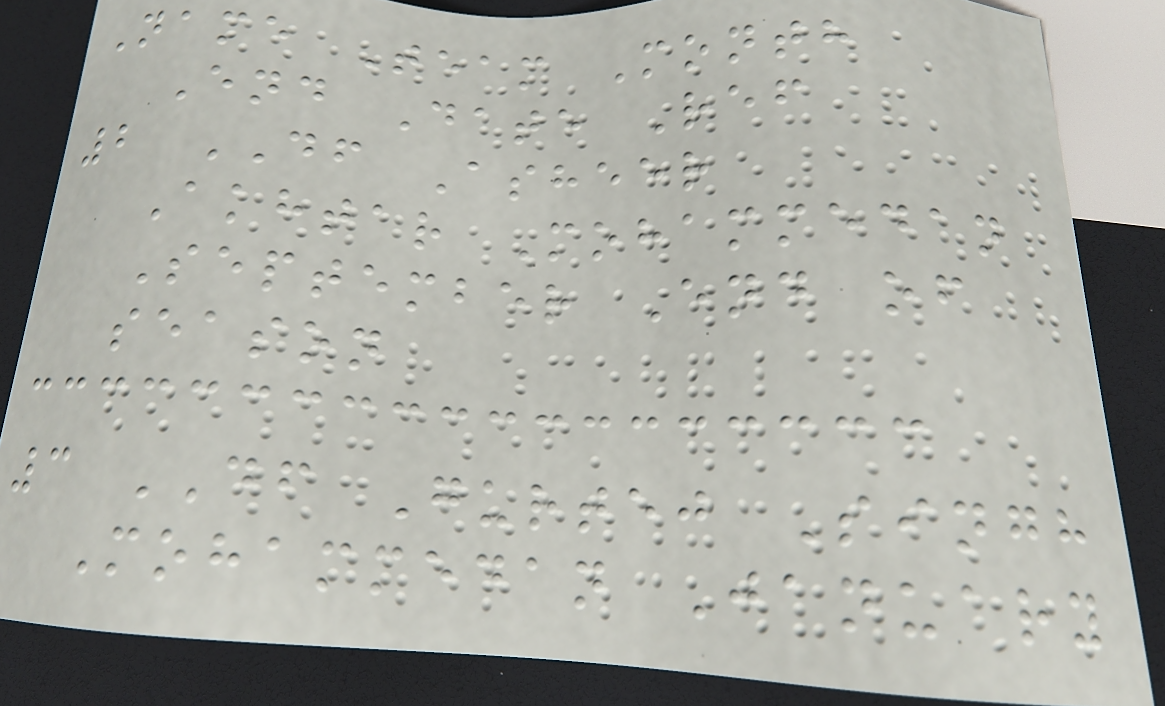Name Team Month
End Date Ref
2 DF Asheer
Akhtar Mohammedan
September End of
season
3 DF Gurtej Singh
Mohammedan January
